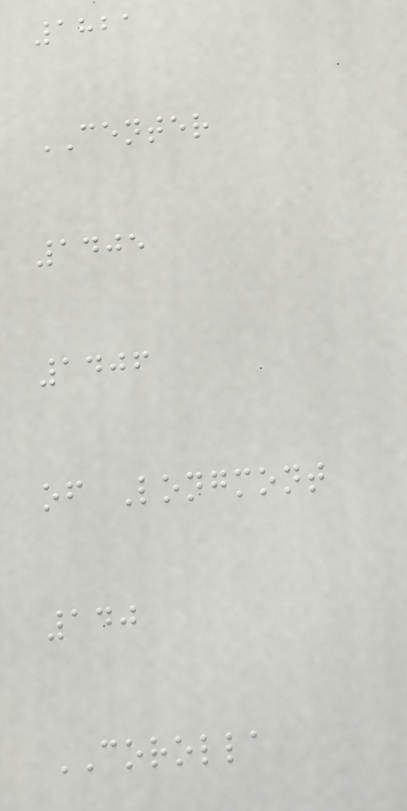1821
CENTER
1405
1406
of Longmont
140
COROLLA
